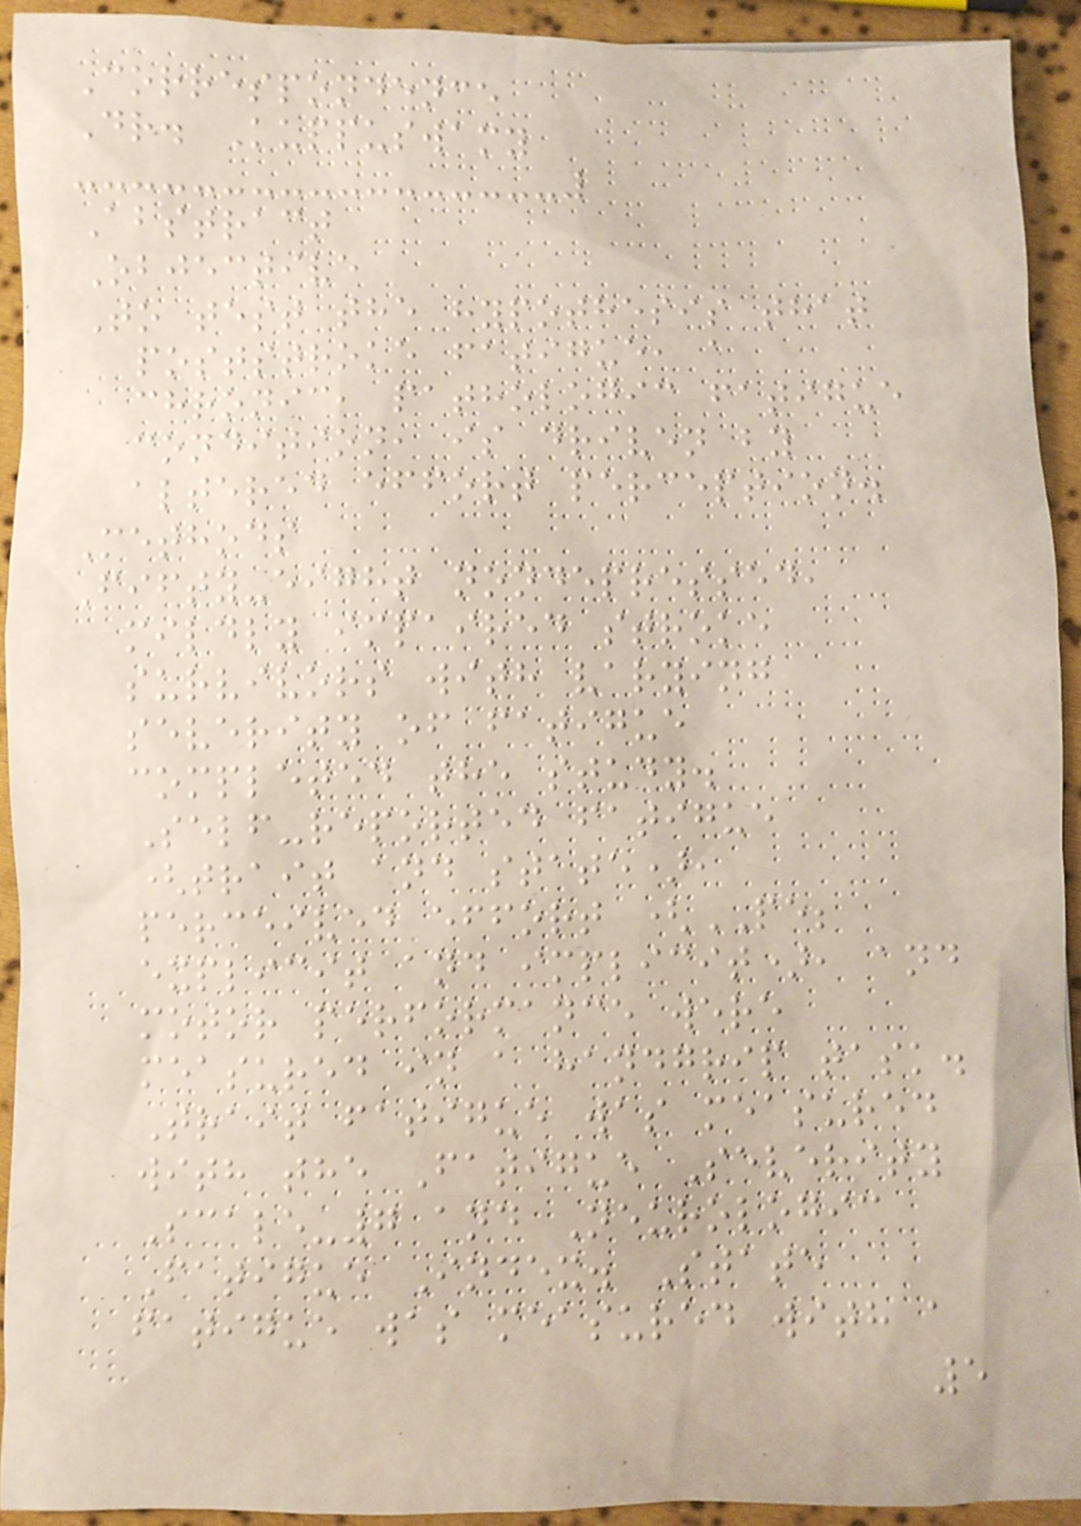Correspondence
Dr. Kuppuswamy
Abstract
Objective
To test the hypothesis that
poststroke fatigue, a
chronic, pathologic fatigue
condition, is driven by
altered effort perception.
Methods
Fifty-eight nondepressed,
mildly impaired stroke
survivors with varying
severity of fatigue
completed the study.
Self-reported fatigue
(trait and state),
perceived effort (PE;
explicit and implicit), and
motor performance were
measured in a handgrip task.
Trait fatigue was measured
with the Fatigue Severity
Scale-7 and Neurologic
Fatigue Index. State
fatigue was measured with a
5
